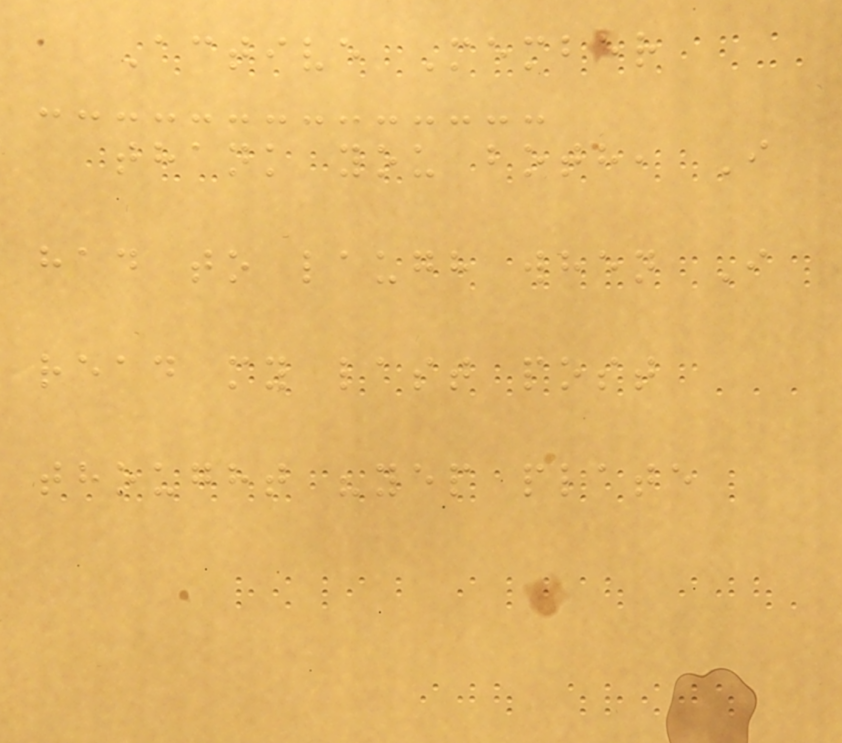Active Member
thank you both, I
had to laugh when I
read my last post
thought "yep plate
